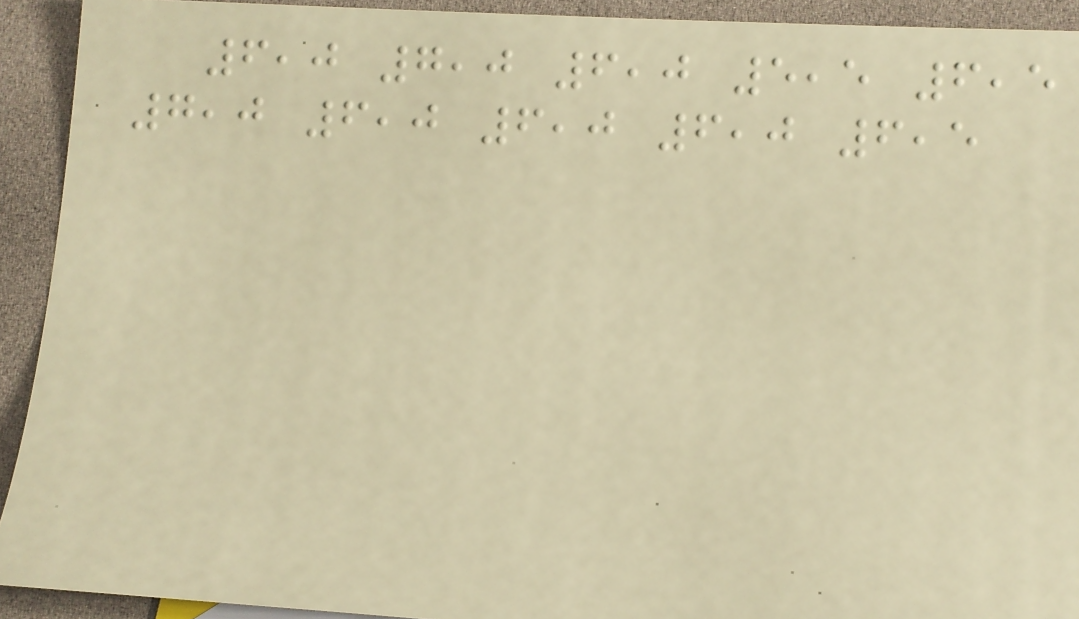6,0 7,0 6,0 5,5 6,5
7,0 6,0 6,0 6,0 6,5
